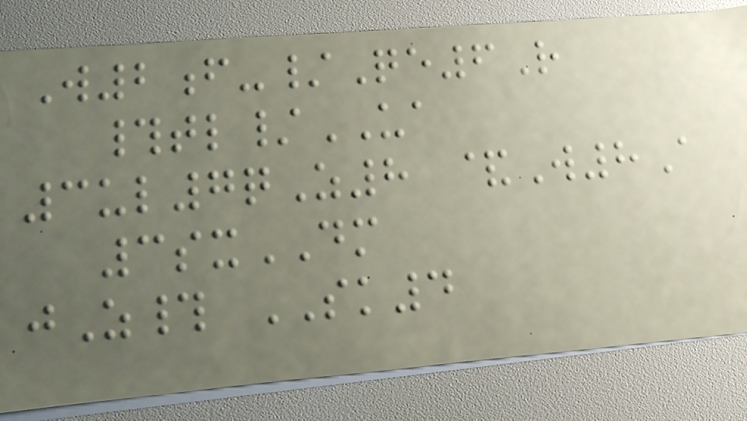W2f-/Qe6R
#tl/UA
3ul7qZ8 &W8A
3sxDM
jZ# SK4
